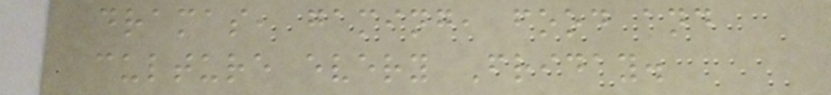dramas, gaming, food and
culture every Friday.
